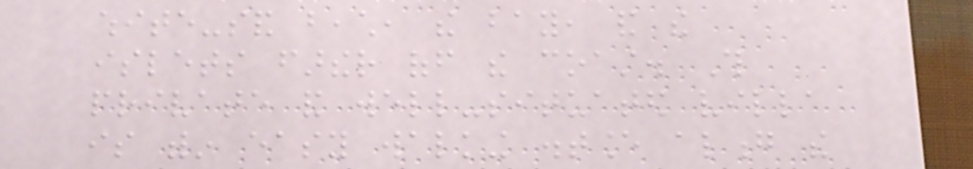white-sand beach, the bay, and the
islets farther off the coast. This
private and well-situated villa
is within easy walking distance along the
